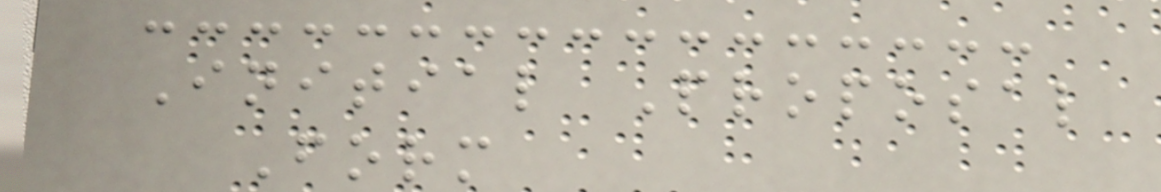Initial Proposal
Form
